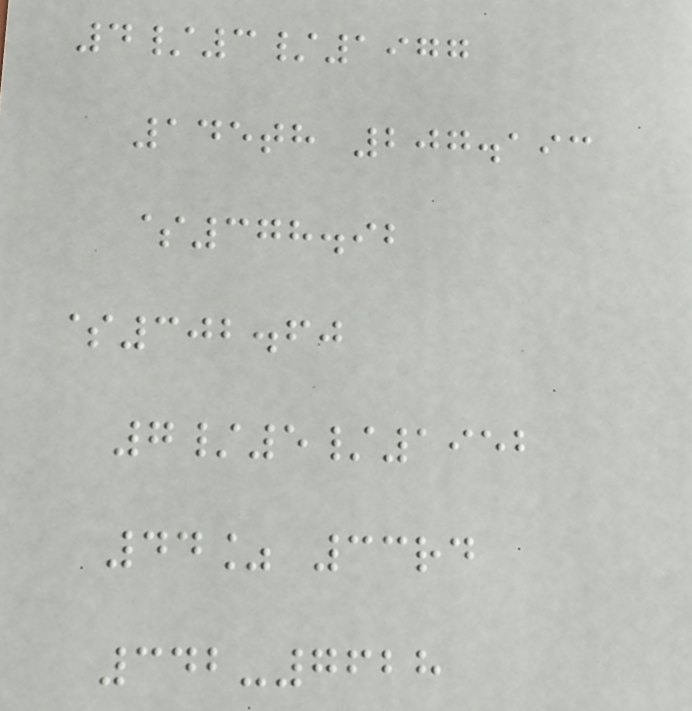4/3/1977
145th 207.193
$378.92
$302.60
7/5/1952
44% 33rd
342-7628
